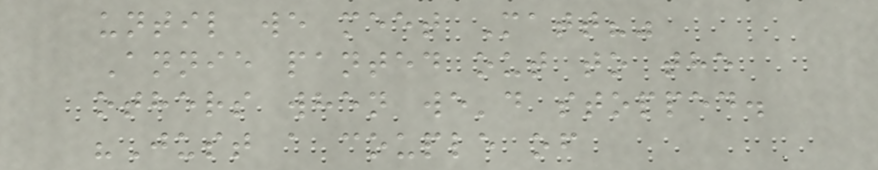until we meet Matt?"
Annie panted out to the
others when we'd stopped.
"Just a couple of
